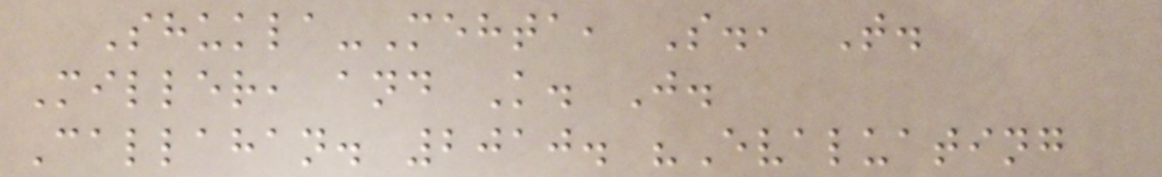Shukla-Mehta, S., T.
Miller, and K. J.
Callahan. 2010. "Evaluating
